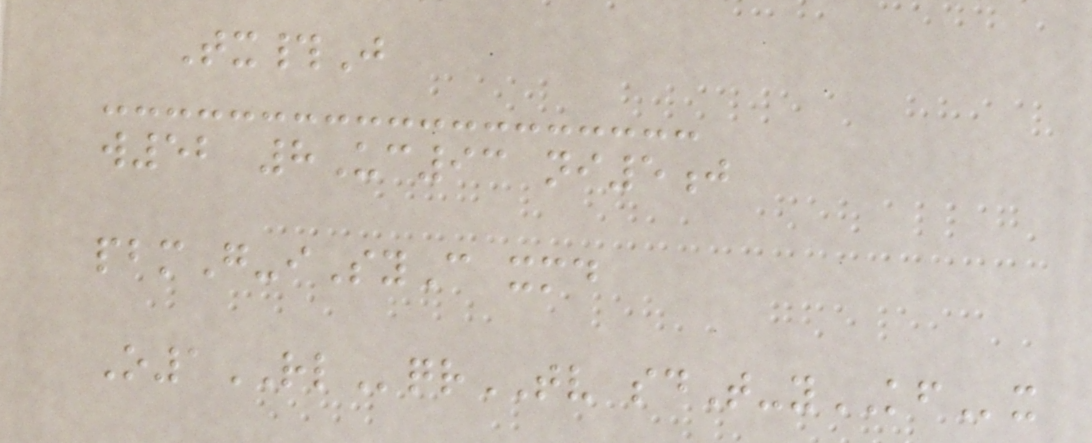Tx#J
w52 8Uc93 ni5j
pbmG-iSyC xmd
O1RLqrTV sdT-yKFx
